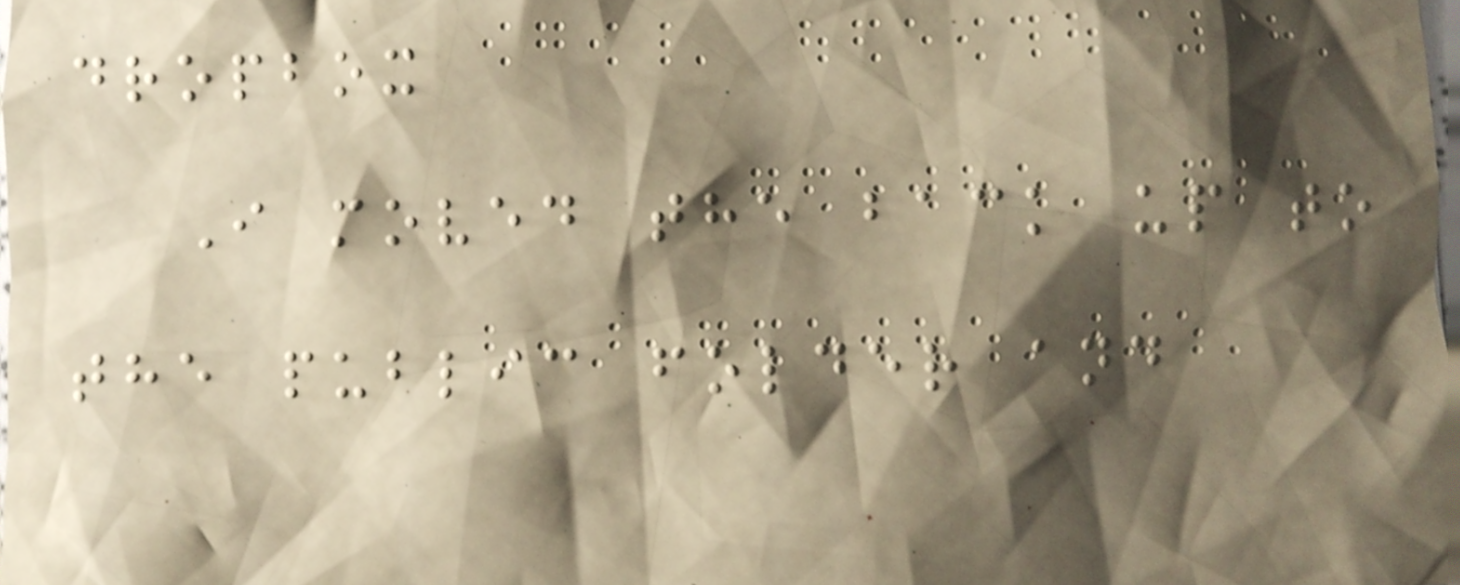dropbox
I moved the back up to
the public folder and
